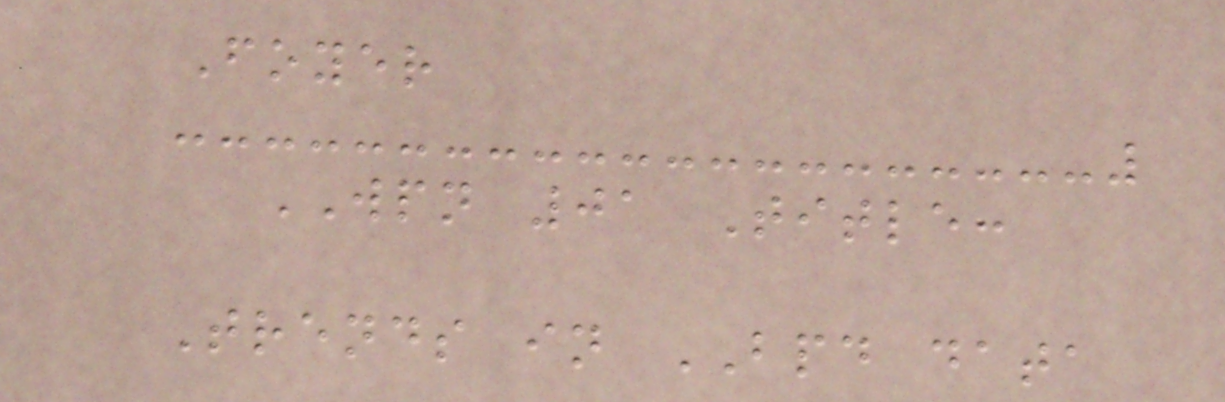Foyer
WPN 01 Title:
Trends in BPD data
